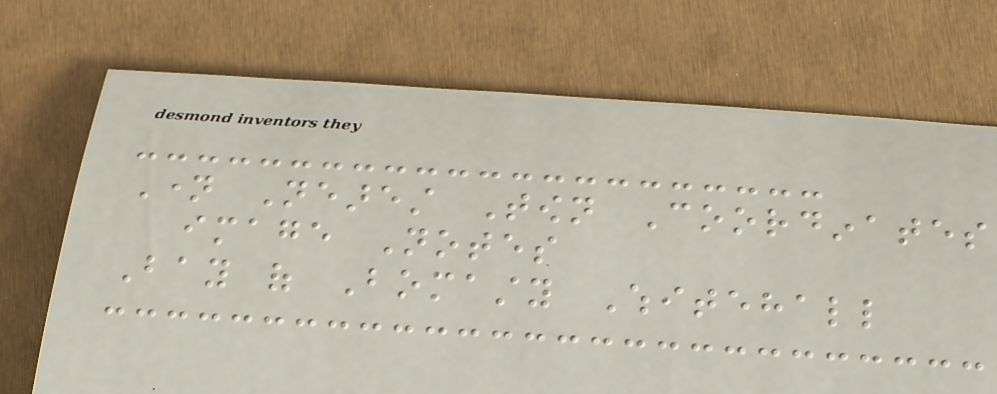Name Nearest Town Coordinates
image Notes
Bay of Bomasty Whitehall
